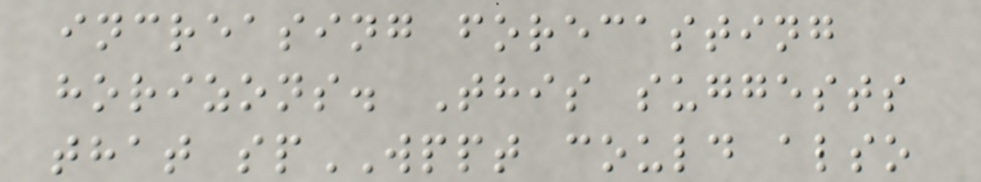increasing forecasting
horizons. This suggests
that spWPPT could also
